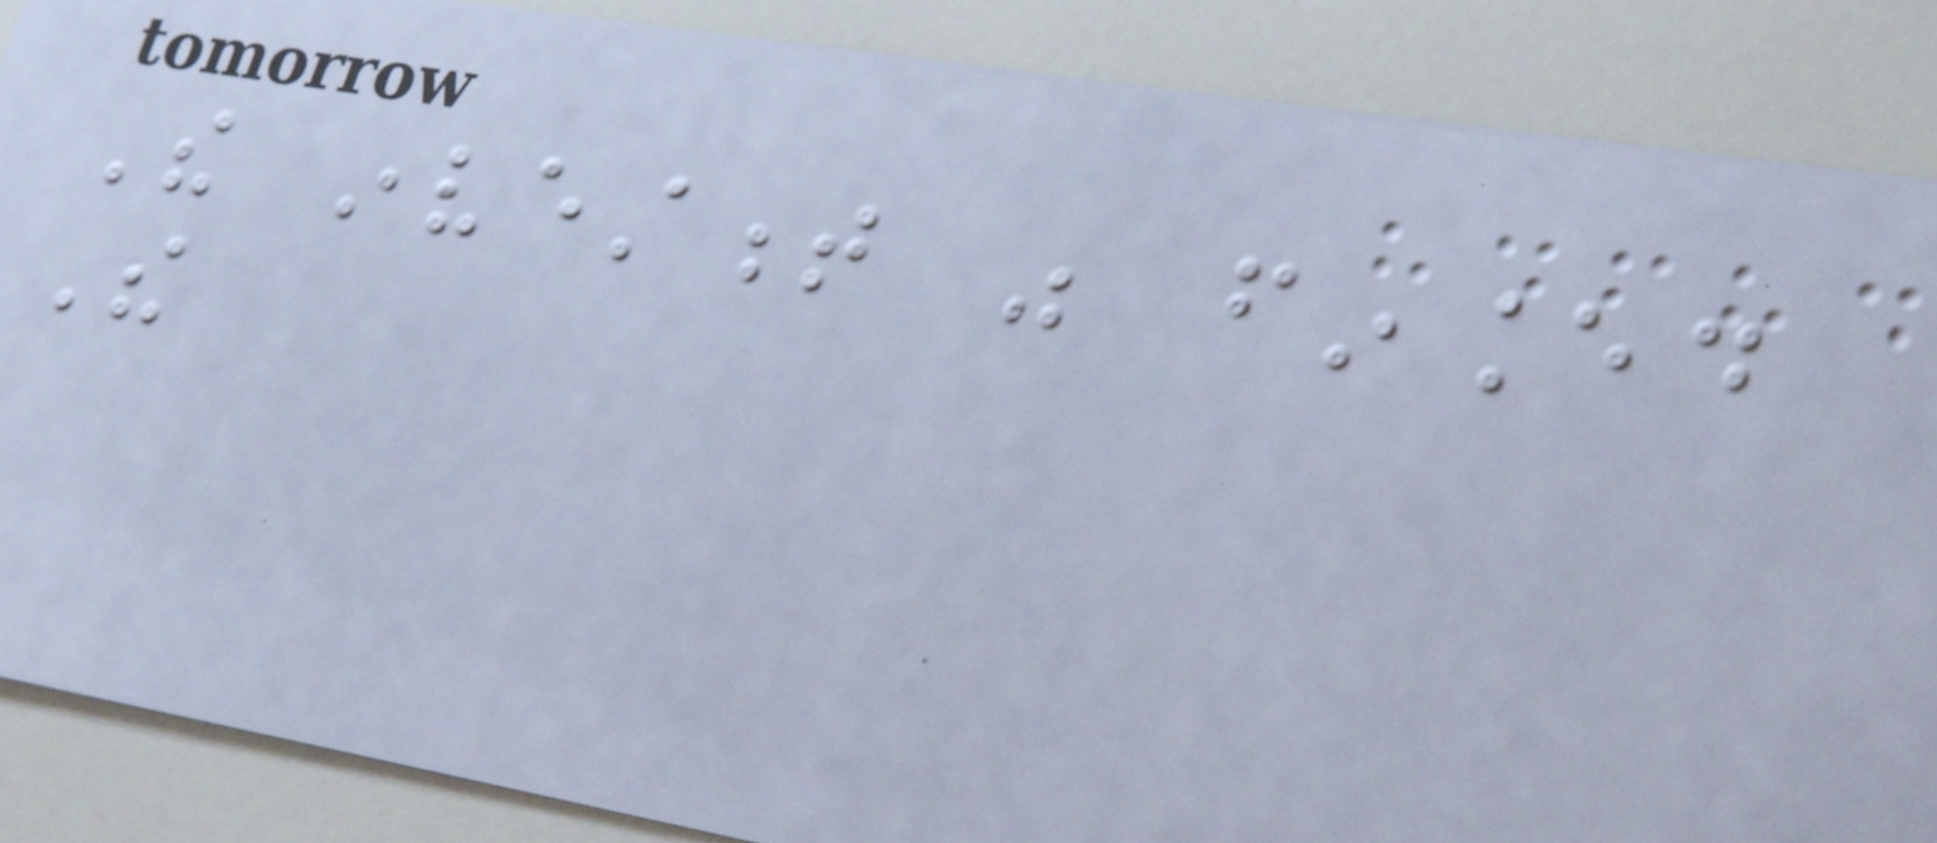The investment was financed
The
